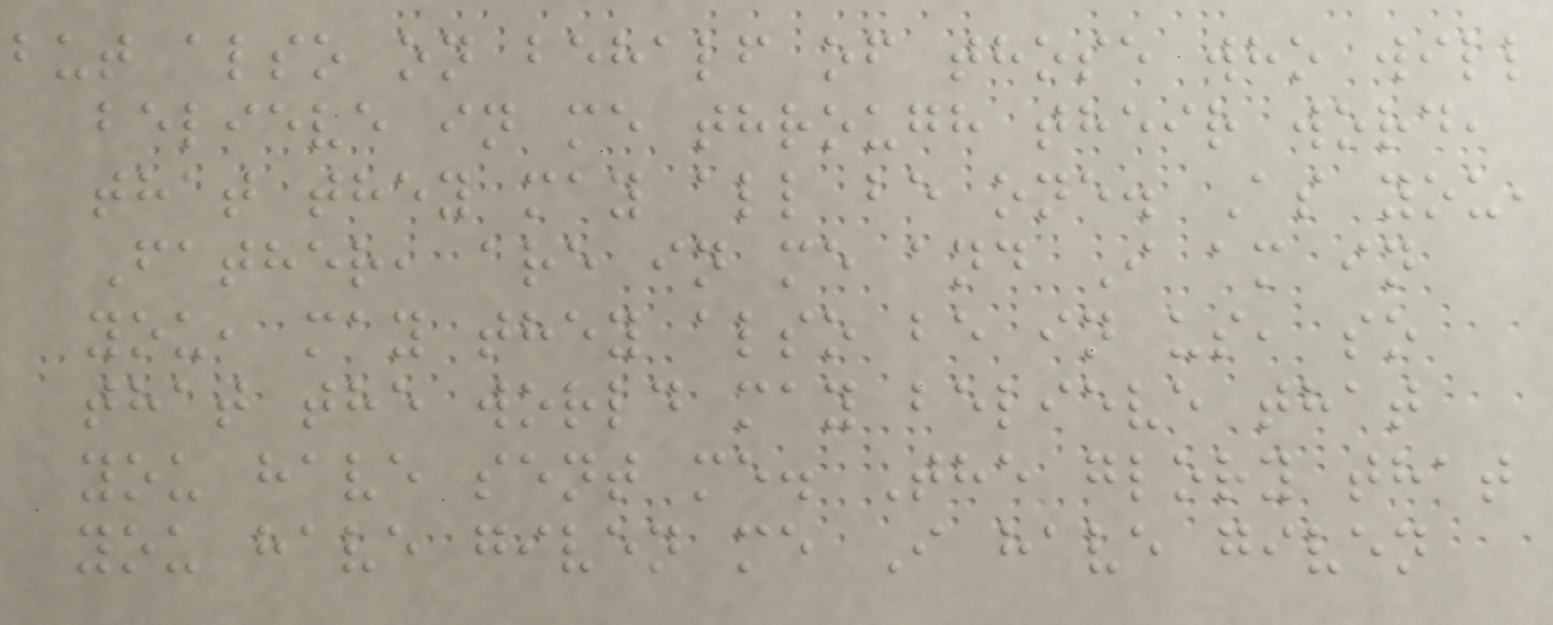but also on behalf of those who will
believe in me through their word,
that they may all be one. As you,
Father, are in me and I am in
you, may they also be in us, so
that the world may believe that
you have sent me. The glory that
you have given me I have given
